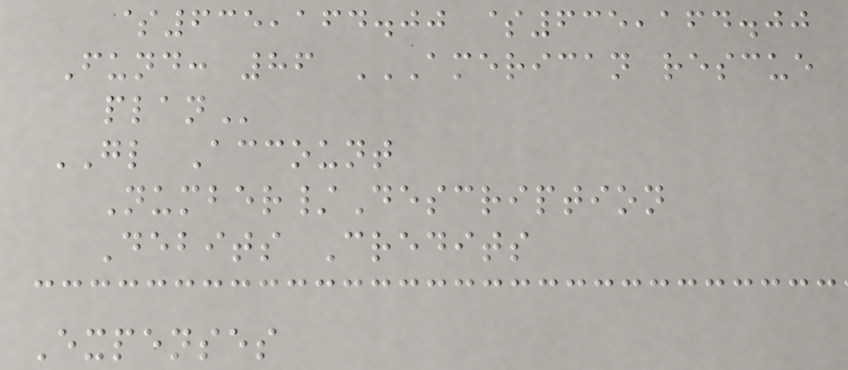$635,164.00 $635,164.00
Fund: 86 AMERICAN RESCUE
PLAN
GL Account
Number/Description
Debits Credits
Expenses
